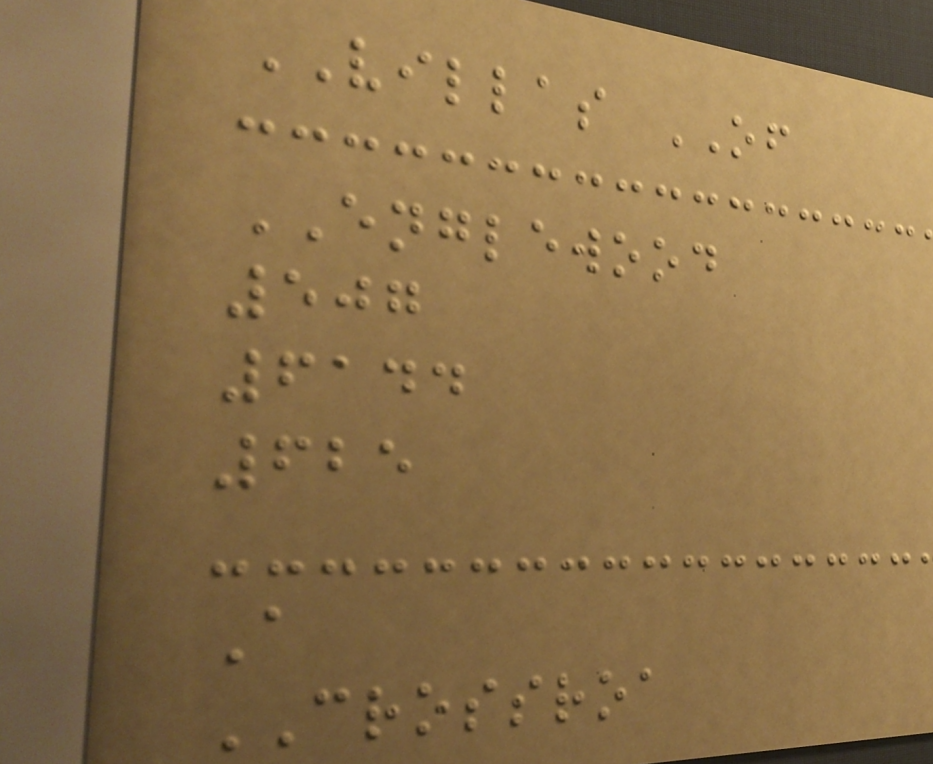VILLAS OF
ENGLEWOOD
507
6144
625
A
CROSSROA
